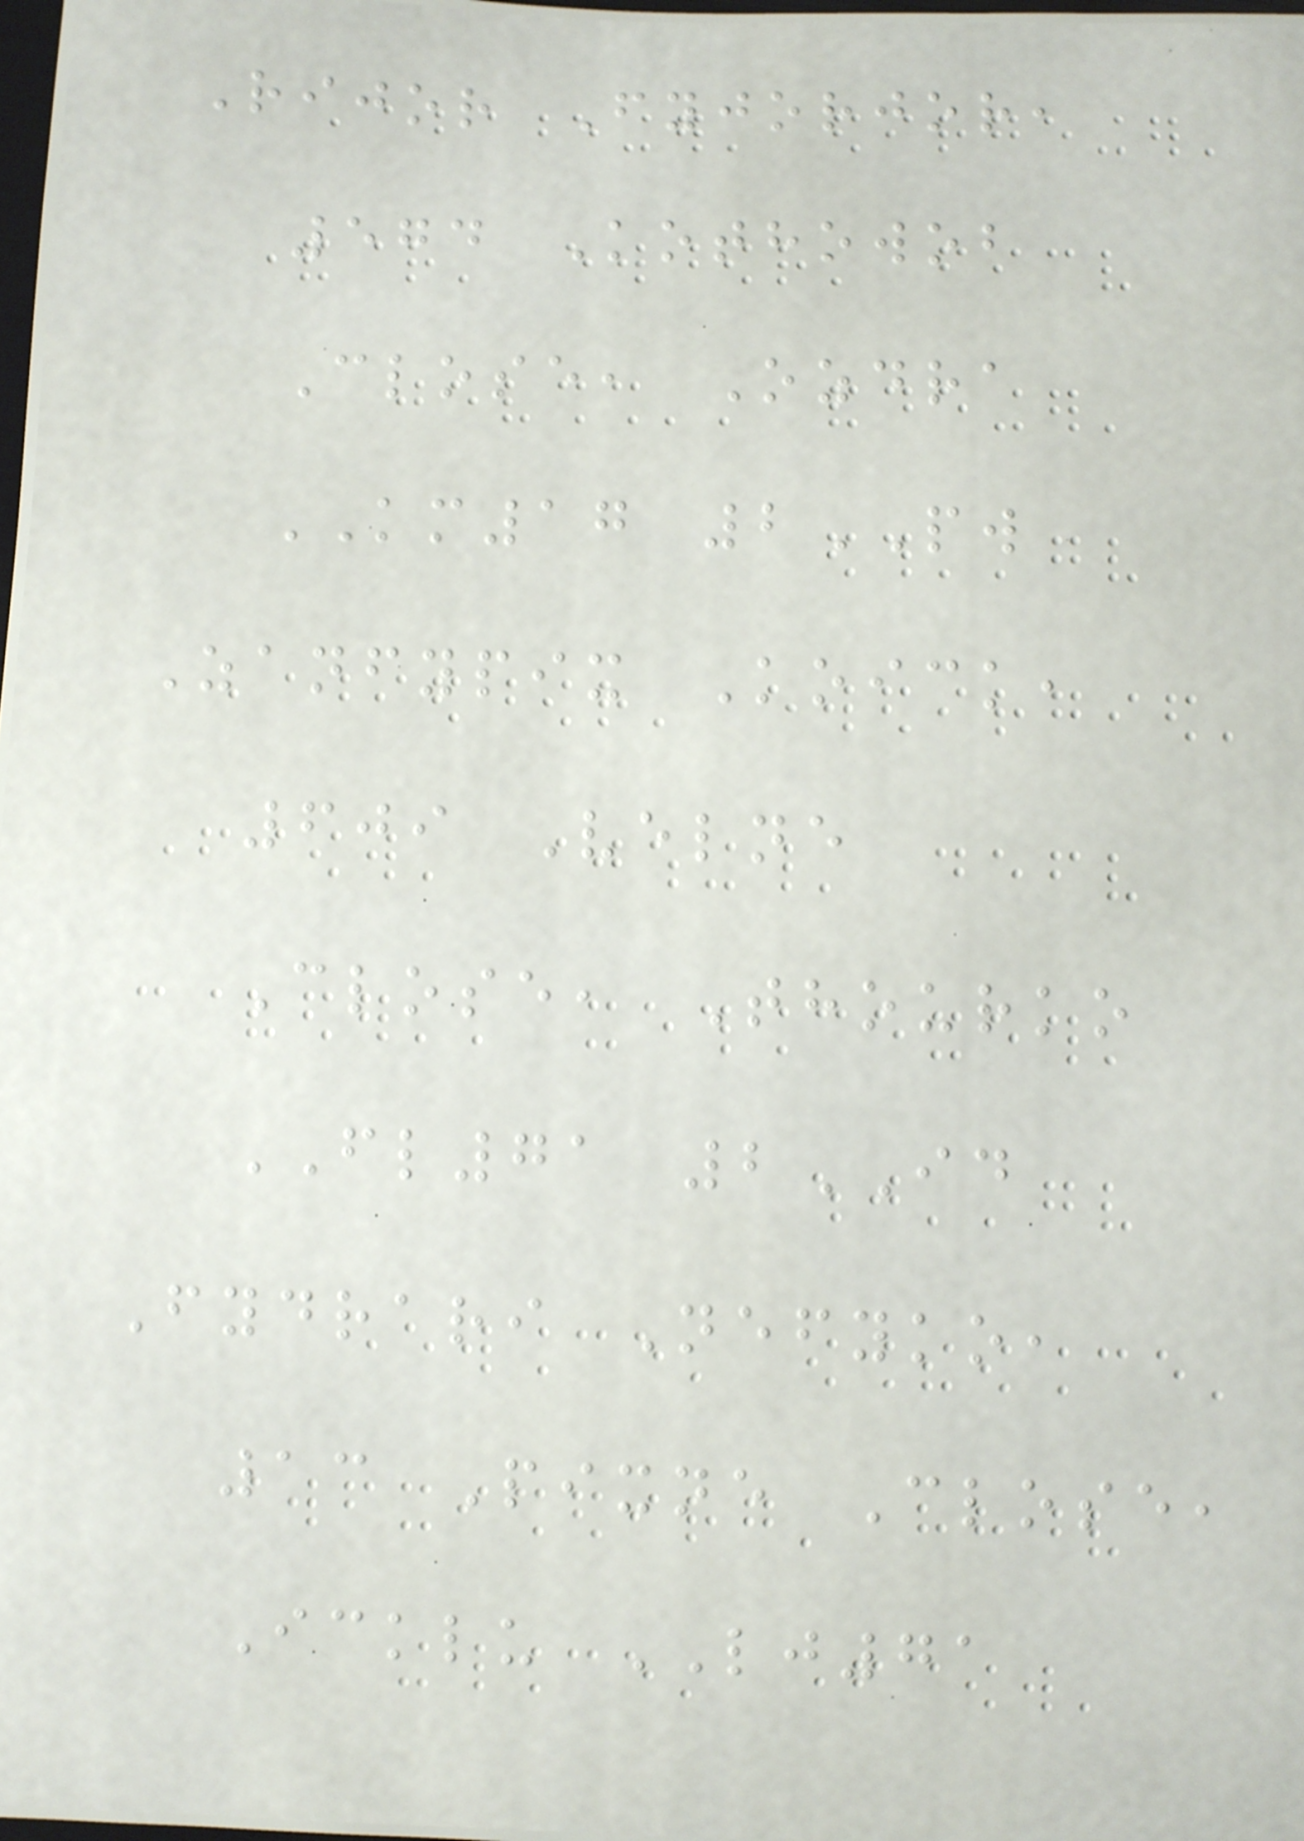Rijor Fyjorjor,
574 Kothowob
Close, Ozdra
KM17 2PW
Zanfypix Koick,
609 Velne
Close, Thourko
FL71 2ID
Fydrari Nefyko,
13 Pixne Close,
Icklu LJ71
